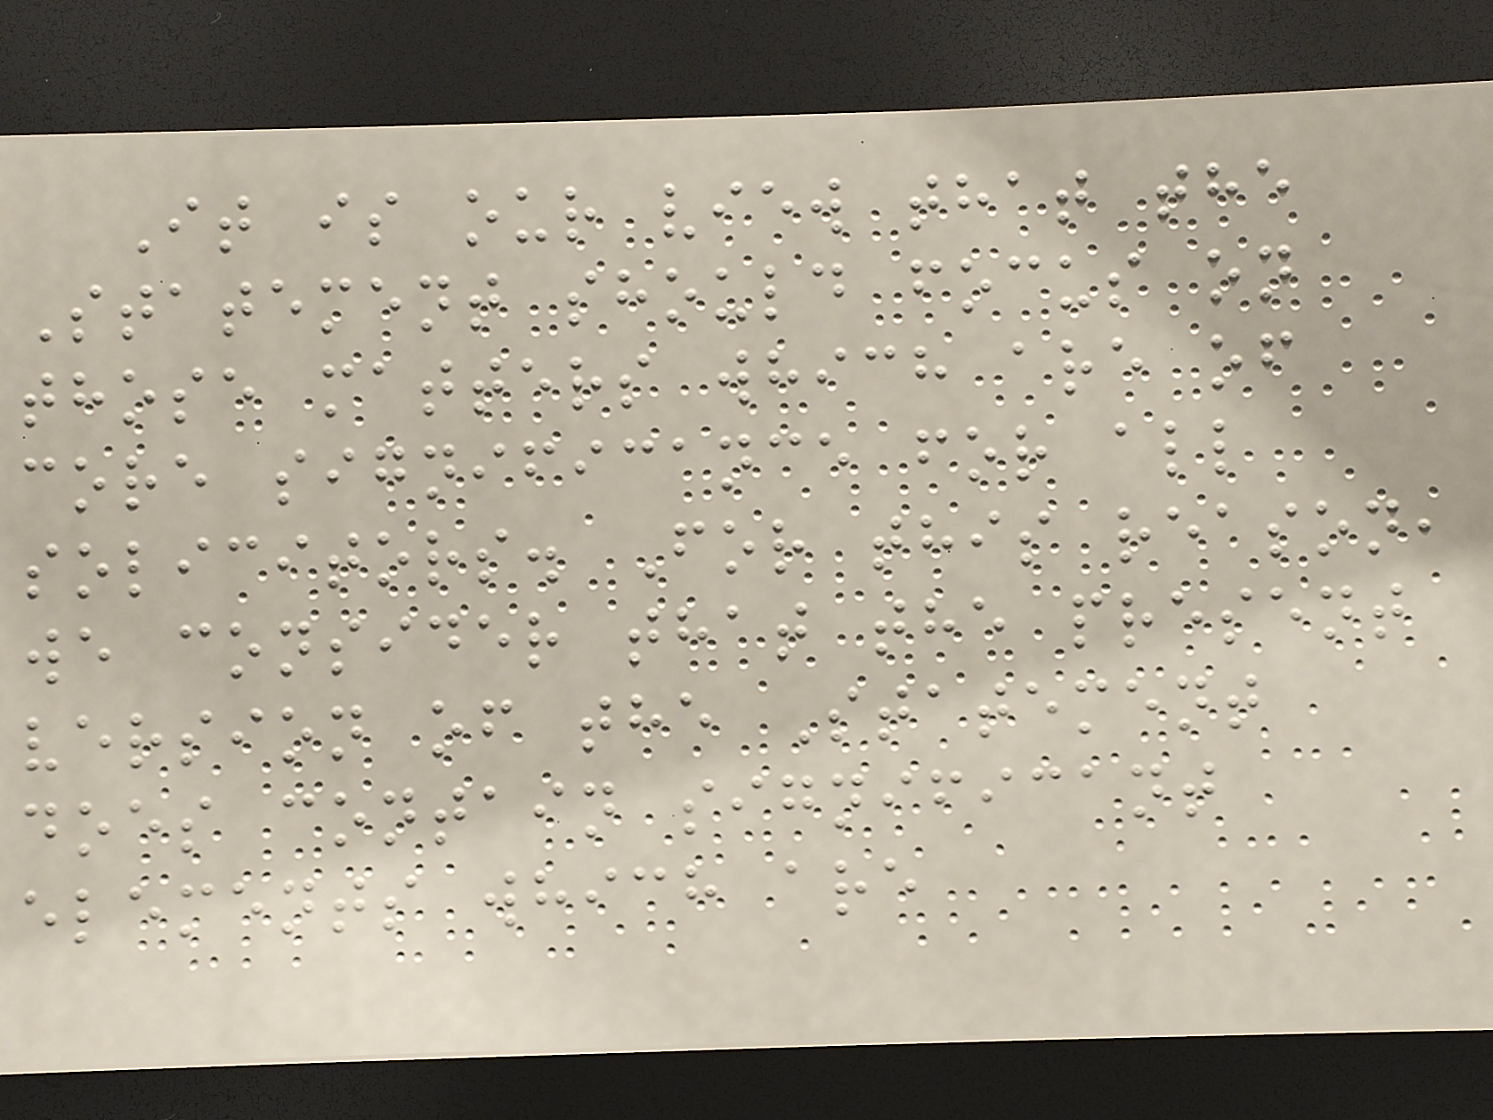It is our view that the
Statement should focus on
those matters which are of
core significance for all
solicitors. For this reason,
we consider that the present
version of the Statement
does contain significant
elements which are
